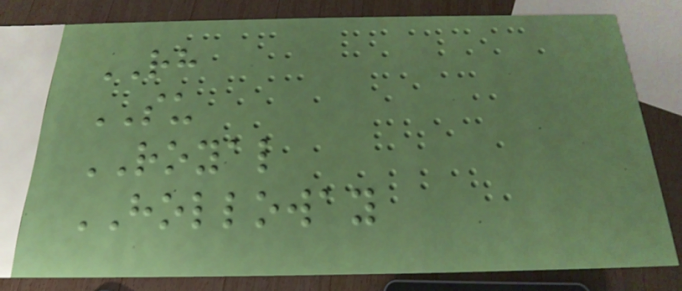RH
SU
ROYAL
HOLLOWAY
